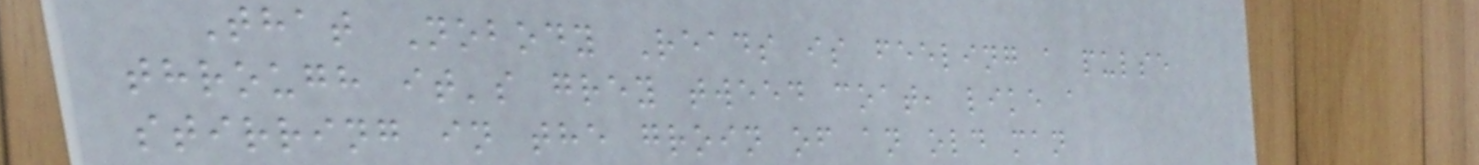That Nobody Reads is feeling a pulse
through it's grey tweed coat, like a
stirring in the groin of an old man
